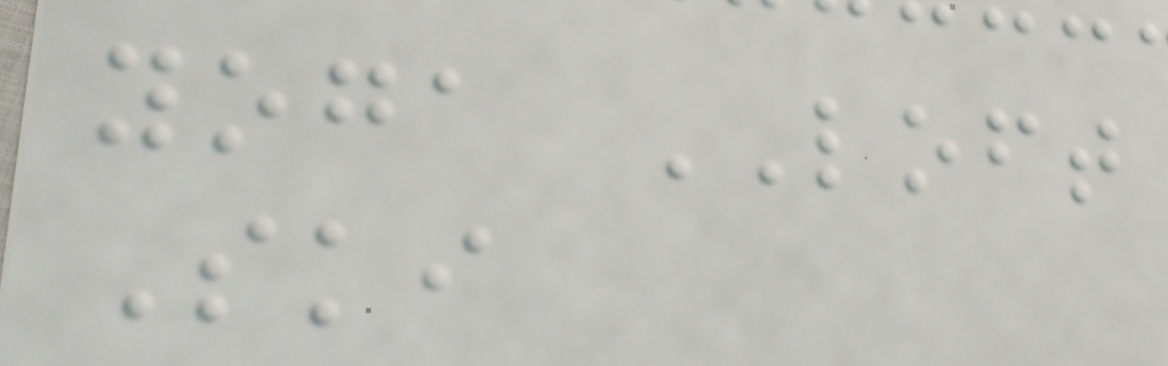yoga LOFT
Ski
